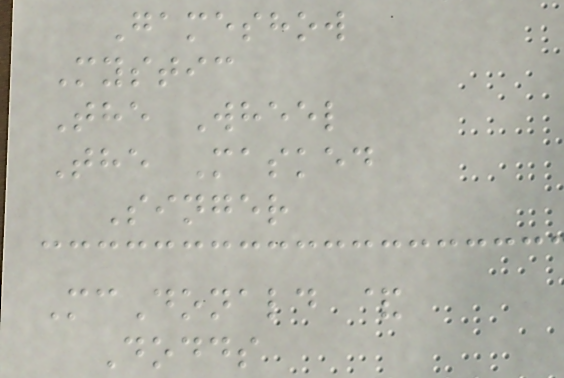Gameshow
Mystic
The Wheel
The Masked
Singer
McDonald &
Dodds
